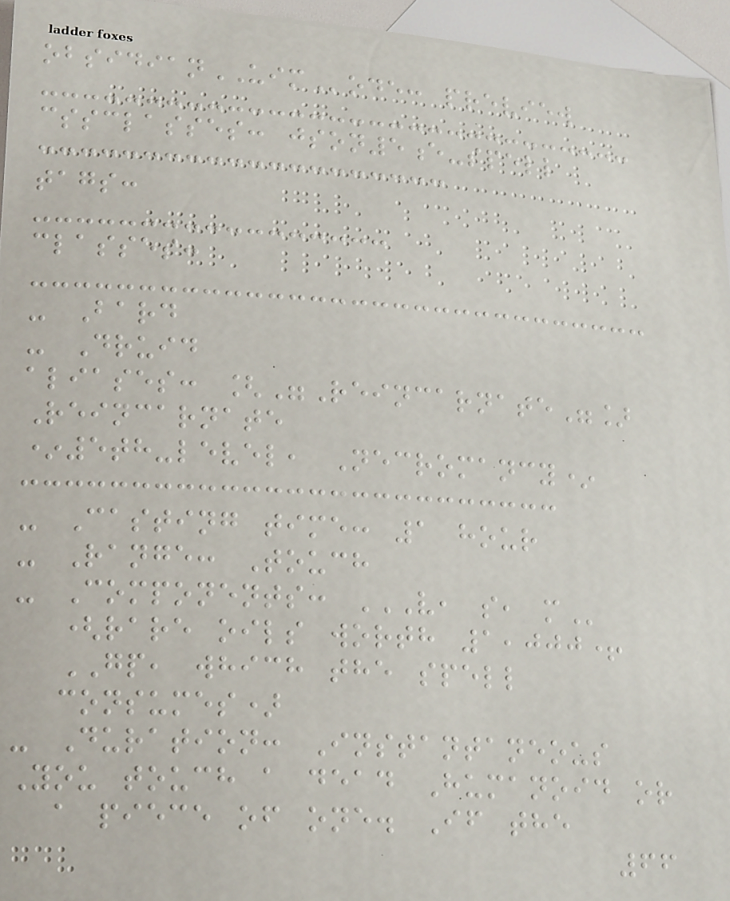obsidianUIMode: preview
cssclasses: json5e-spell
tags:
classes:
- Bard
- Druid
aliases: ["Reincarnate"]
Reincarnate
*5th-level, Necromancy*
- Casting time: 1 hour
- Range: Touch
- Components: V, S, M
(rare oils worth 1,000+
GP, which the spell
consumes)
- Duration: Instantaneous
You touch a dead Humanoid or
a piece of one. If the
66
